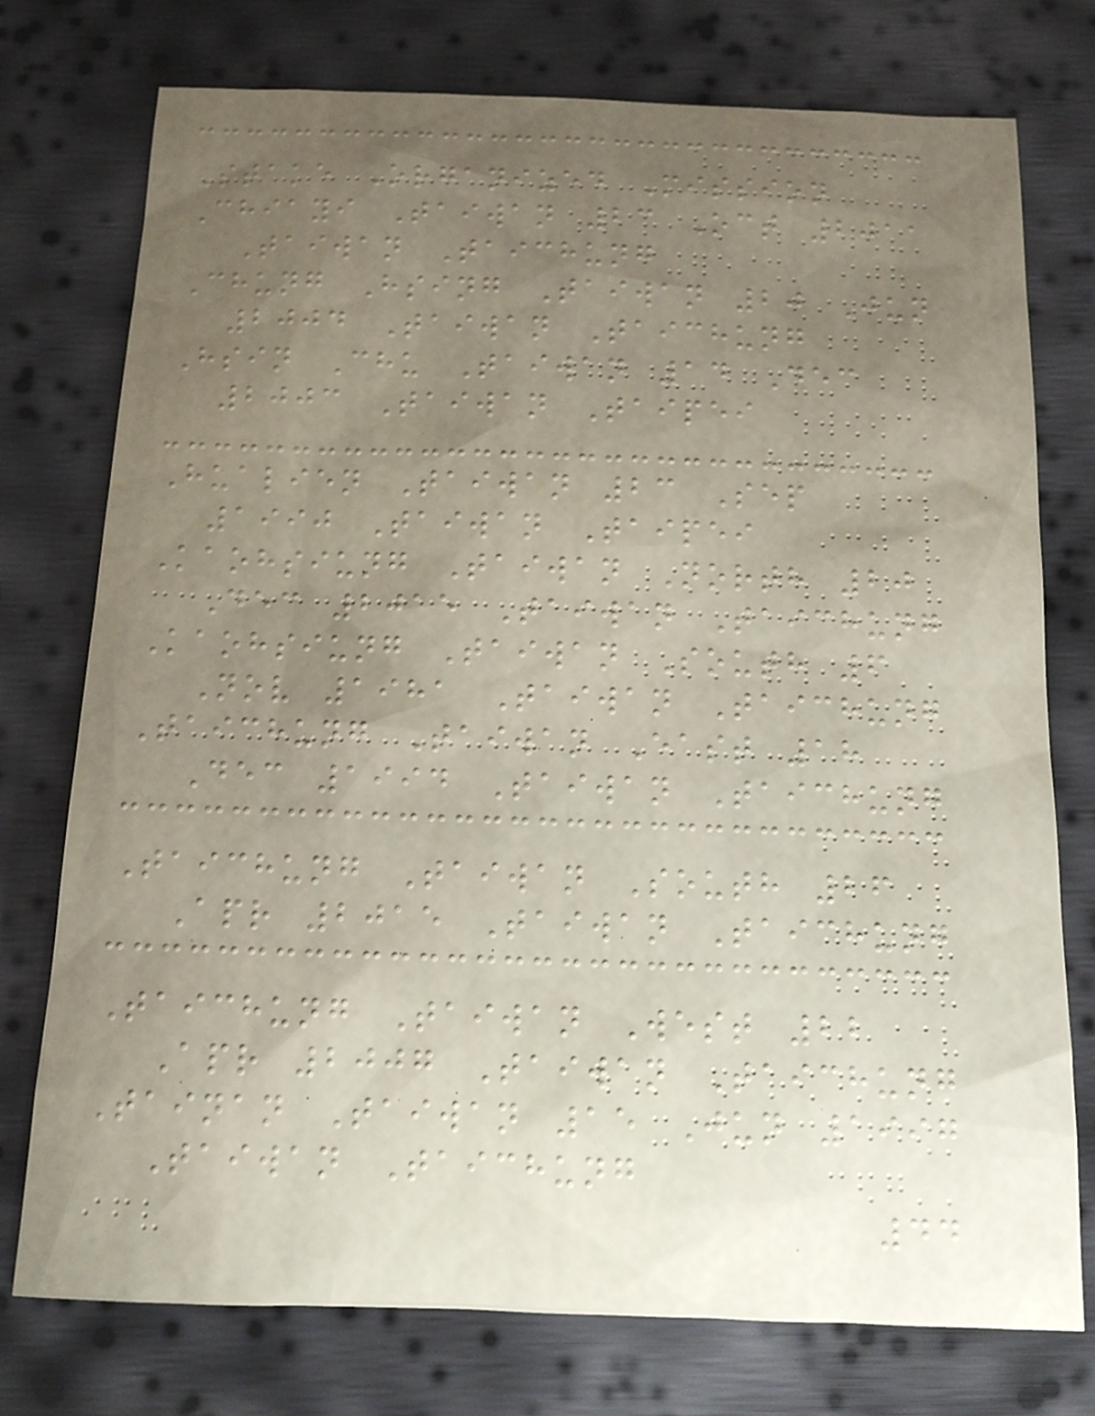Stake Organized Mission
Chiayi Taiwan 23 Oct 2011
Taiwan Taichung
Chung Hsing Taiwan 20 Jun
2004 Taiwan Taichung
Hsin Chu Taiwan 14 Dec
2003 Taiwan Taipei
Hualien Taiwan 23 Sep
1990 Taiwan Taipei
Kaohsiung Taiwan North 20
Dec 2015 Taiwan Taichung
Kaohsiung Taiwan South 6
Nov 1981 Taiwan Taichung
Taichung Taiwan East 18
Dec 1994 Taiwan Taichung
Taichung Taiwan South 26
Apr 2015 Taiwan Taichung
Taichung Taiwan West 22
Apr 2007 Taiwan Taichung
Tainan Taiwan 15 Jun 1997
Taiwan Taichung
44
